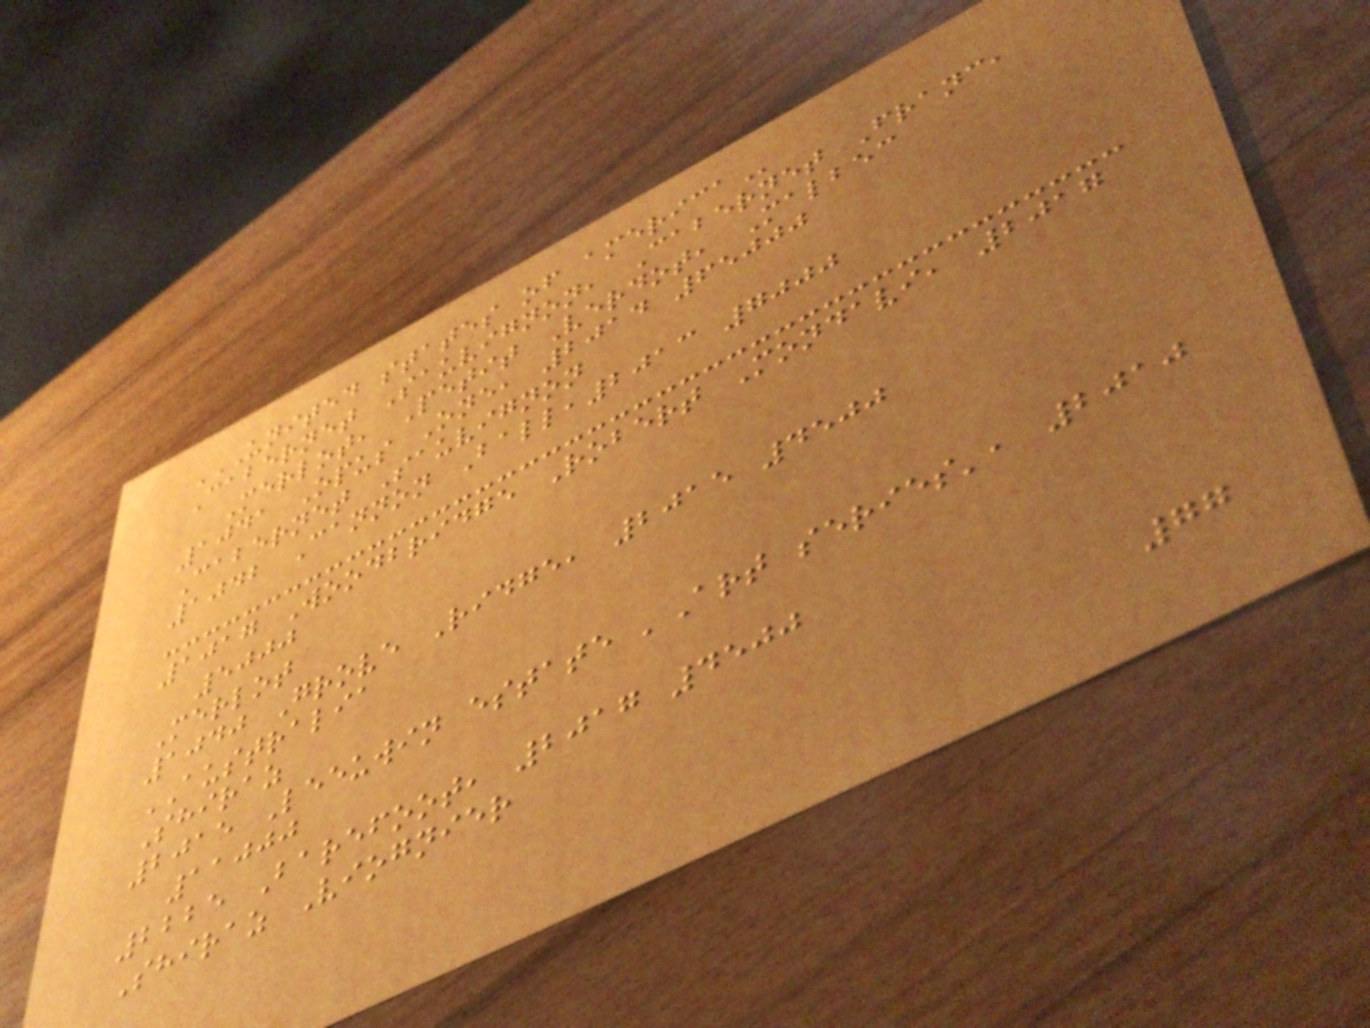UNITED STATES OF AMERICA
Cabernet Sauvignon, Cabernet Franc,
Merlot, Petit Verdot, Malbec
1041 Opus One, 2014 65000
Cabernet Sauvignon
1042 Cannon Ball,2013 7000
1017 Woodbridge Robert Mondavi, 2017
5000
Merlot
1040 Grove Ridge, 2015 4500
AUSTRALIA
Shiraz
2015 Leeuwin estate 'Art series', 2010
11000
2225 Barefoot, 2017 4500
Shiraz Viognier
77
